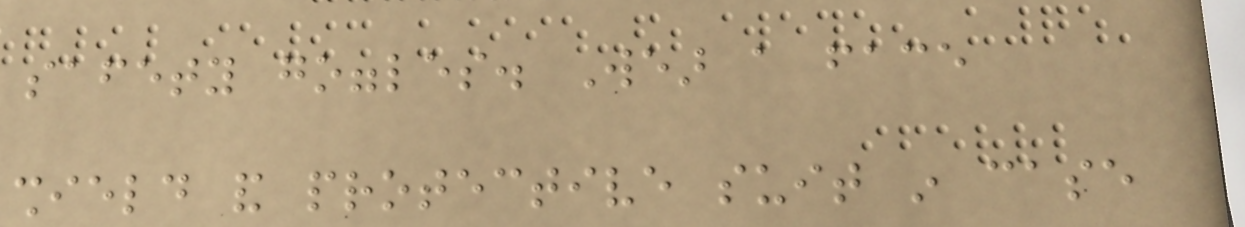safety goggles. Wear a face
shield and protective suit in case
